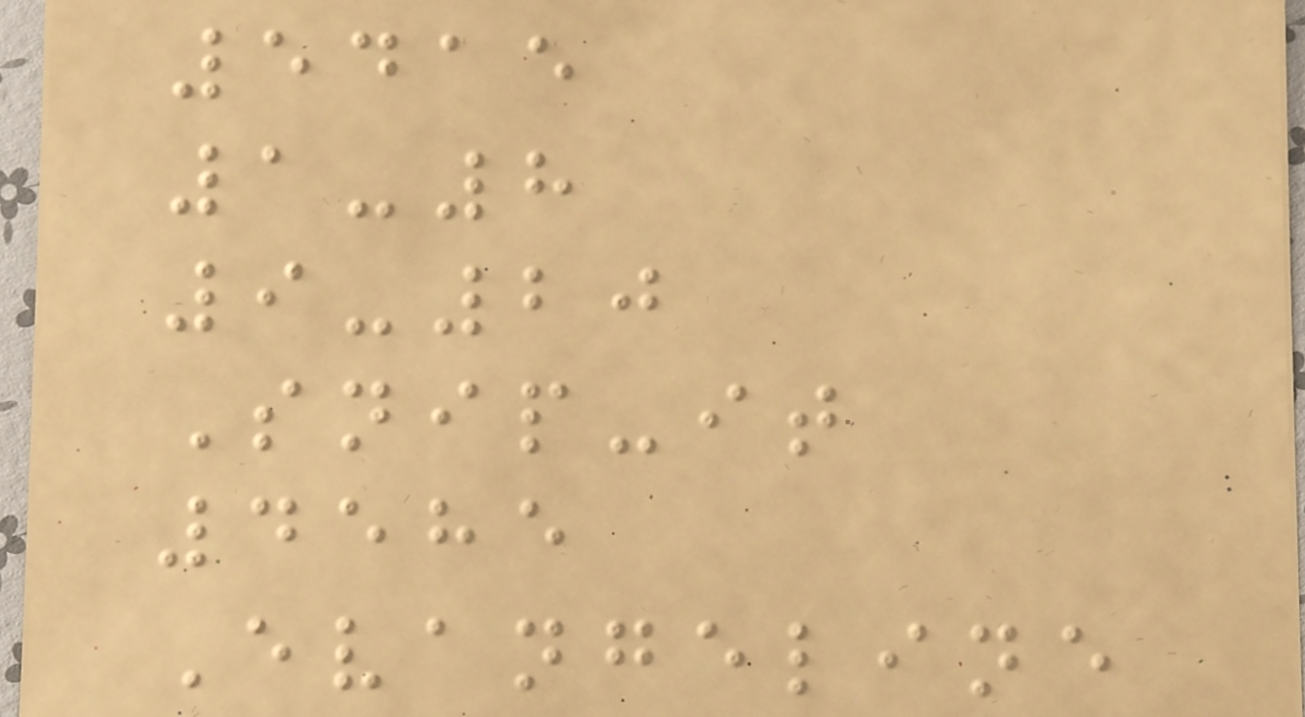5415
1-8
9-20
Snip-it
4585
Evangeline
